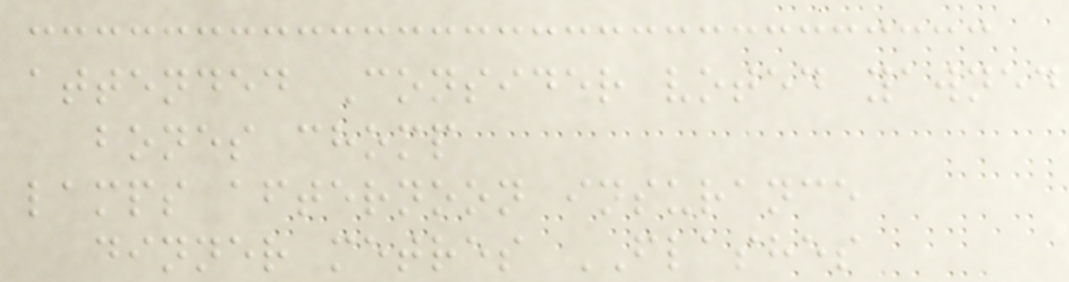attended Consider voted yawned
bones chomp
lamps afternoon insurance
dinner metres FLASHES
